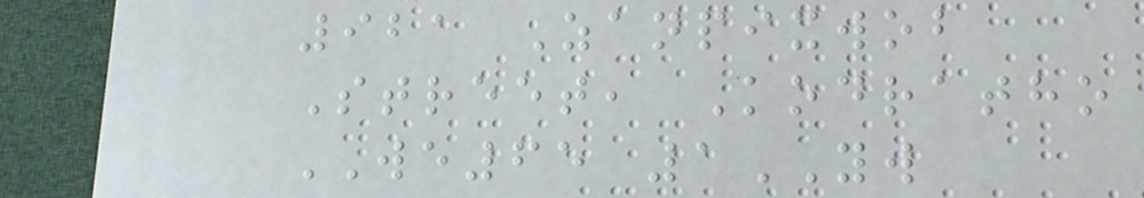921 Zanpixwob
Street, Kodratho
WE65 1YW
